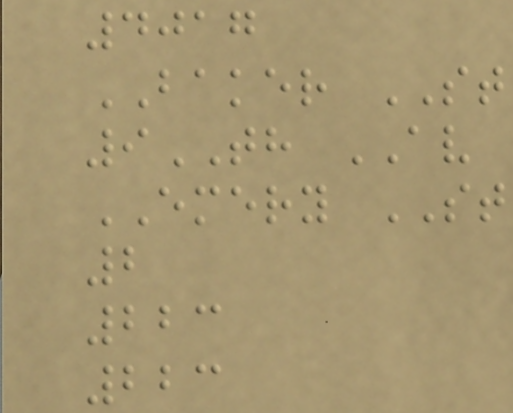4017
BAKER ST
9TH AV
EMERY ST
2
223
223
